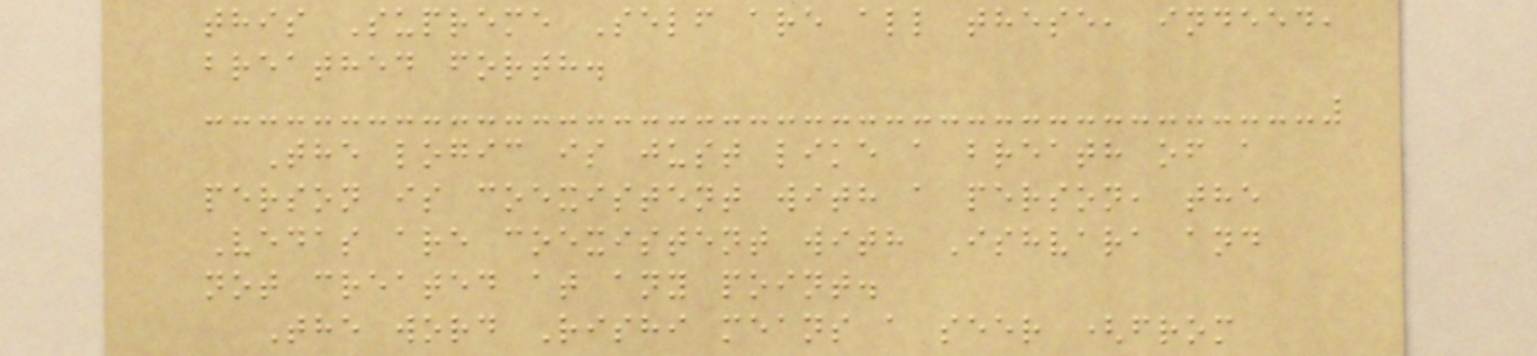this Supreme Self are all these, indeed,
breathed forth.
The logic is just like a breath of a
person is coexistent with a person, the
Vedas are coexistent with Ishvara and
not created at any point.
The word Rishi means a seer (from
